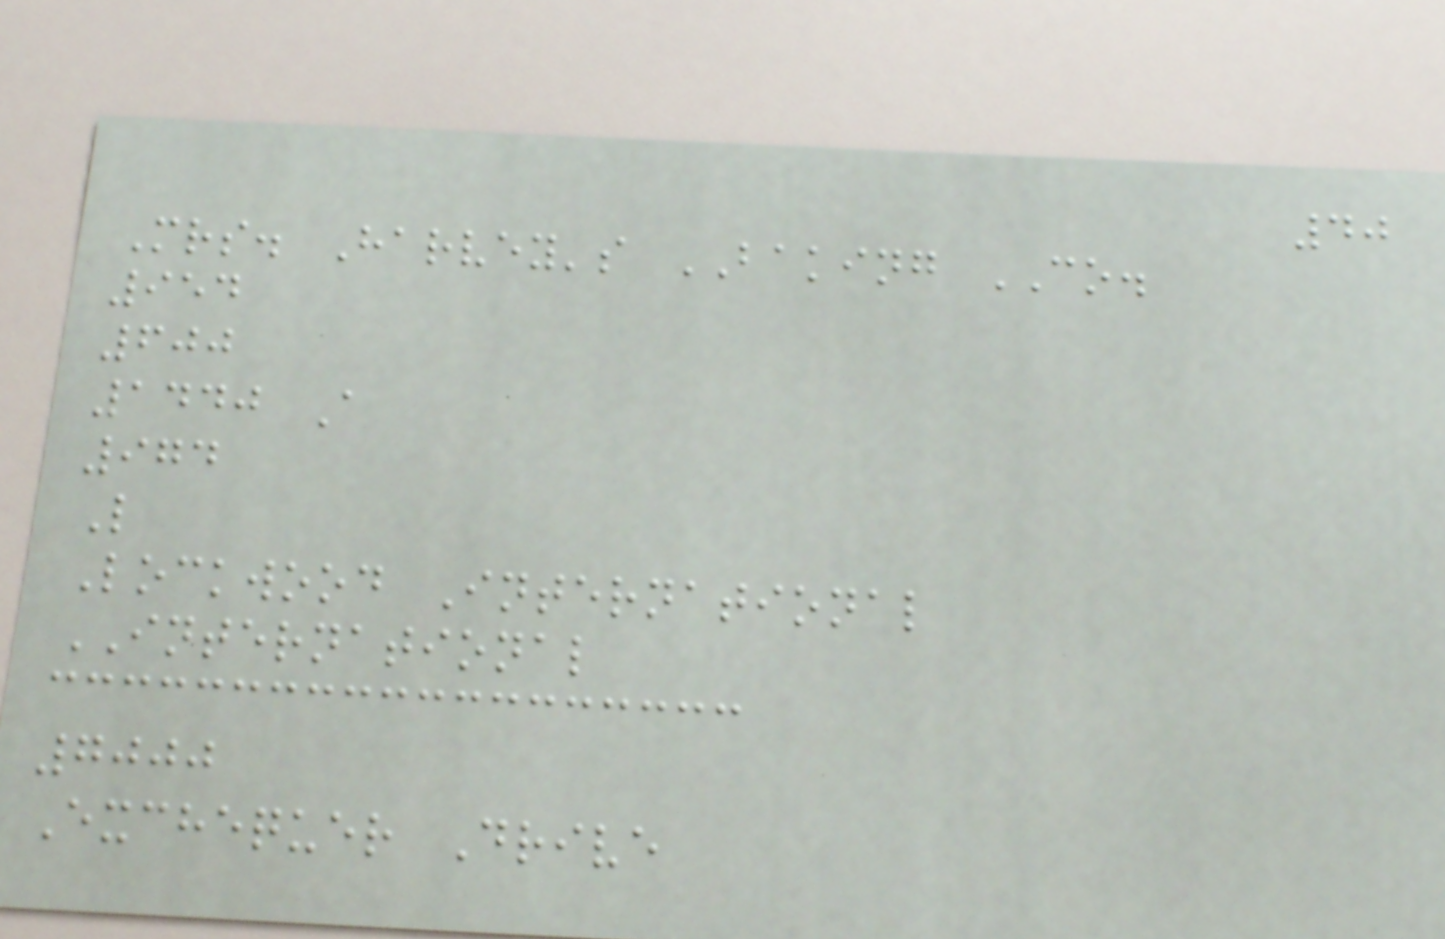40
Mrs. Harvey's BAKING CO.
954
600
1440 A
974
L
Lockwood International
INTERNATIONAL
7000
Exchequer Drive
